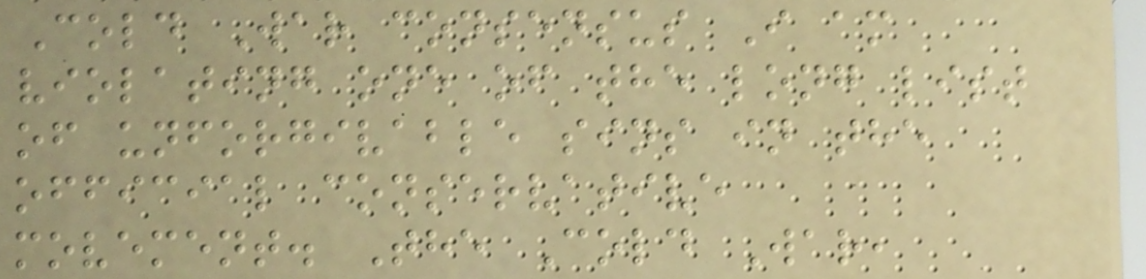Cold War consensus I am
violating one of the long list
of unforgivable sins in the
official conservative
movement. The Cold War,
